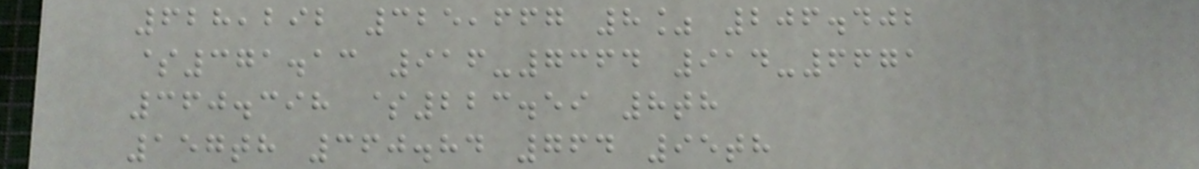628,292 325,667 8% 206.402
$371.13 916-7364 914-6671
360.398 $223.59 8th
157th 360.84 764 95th
